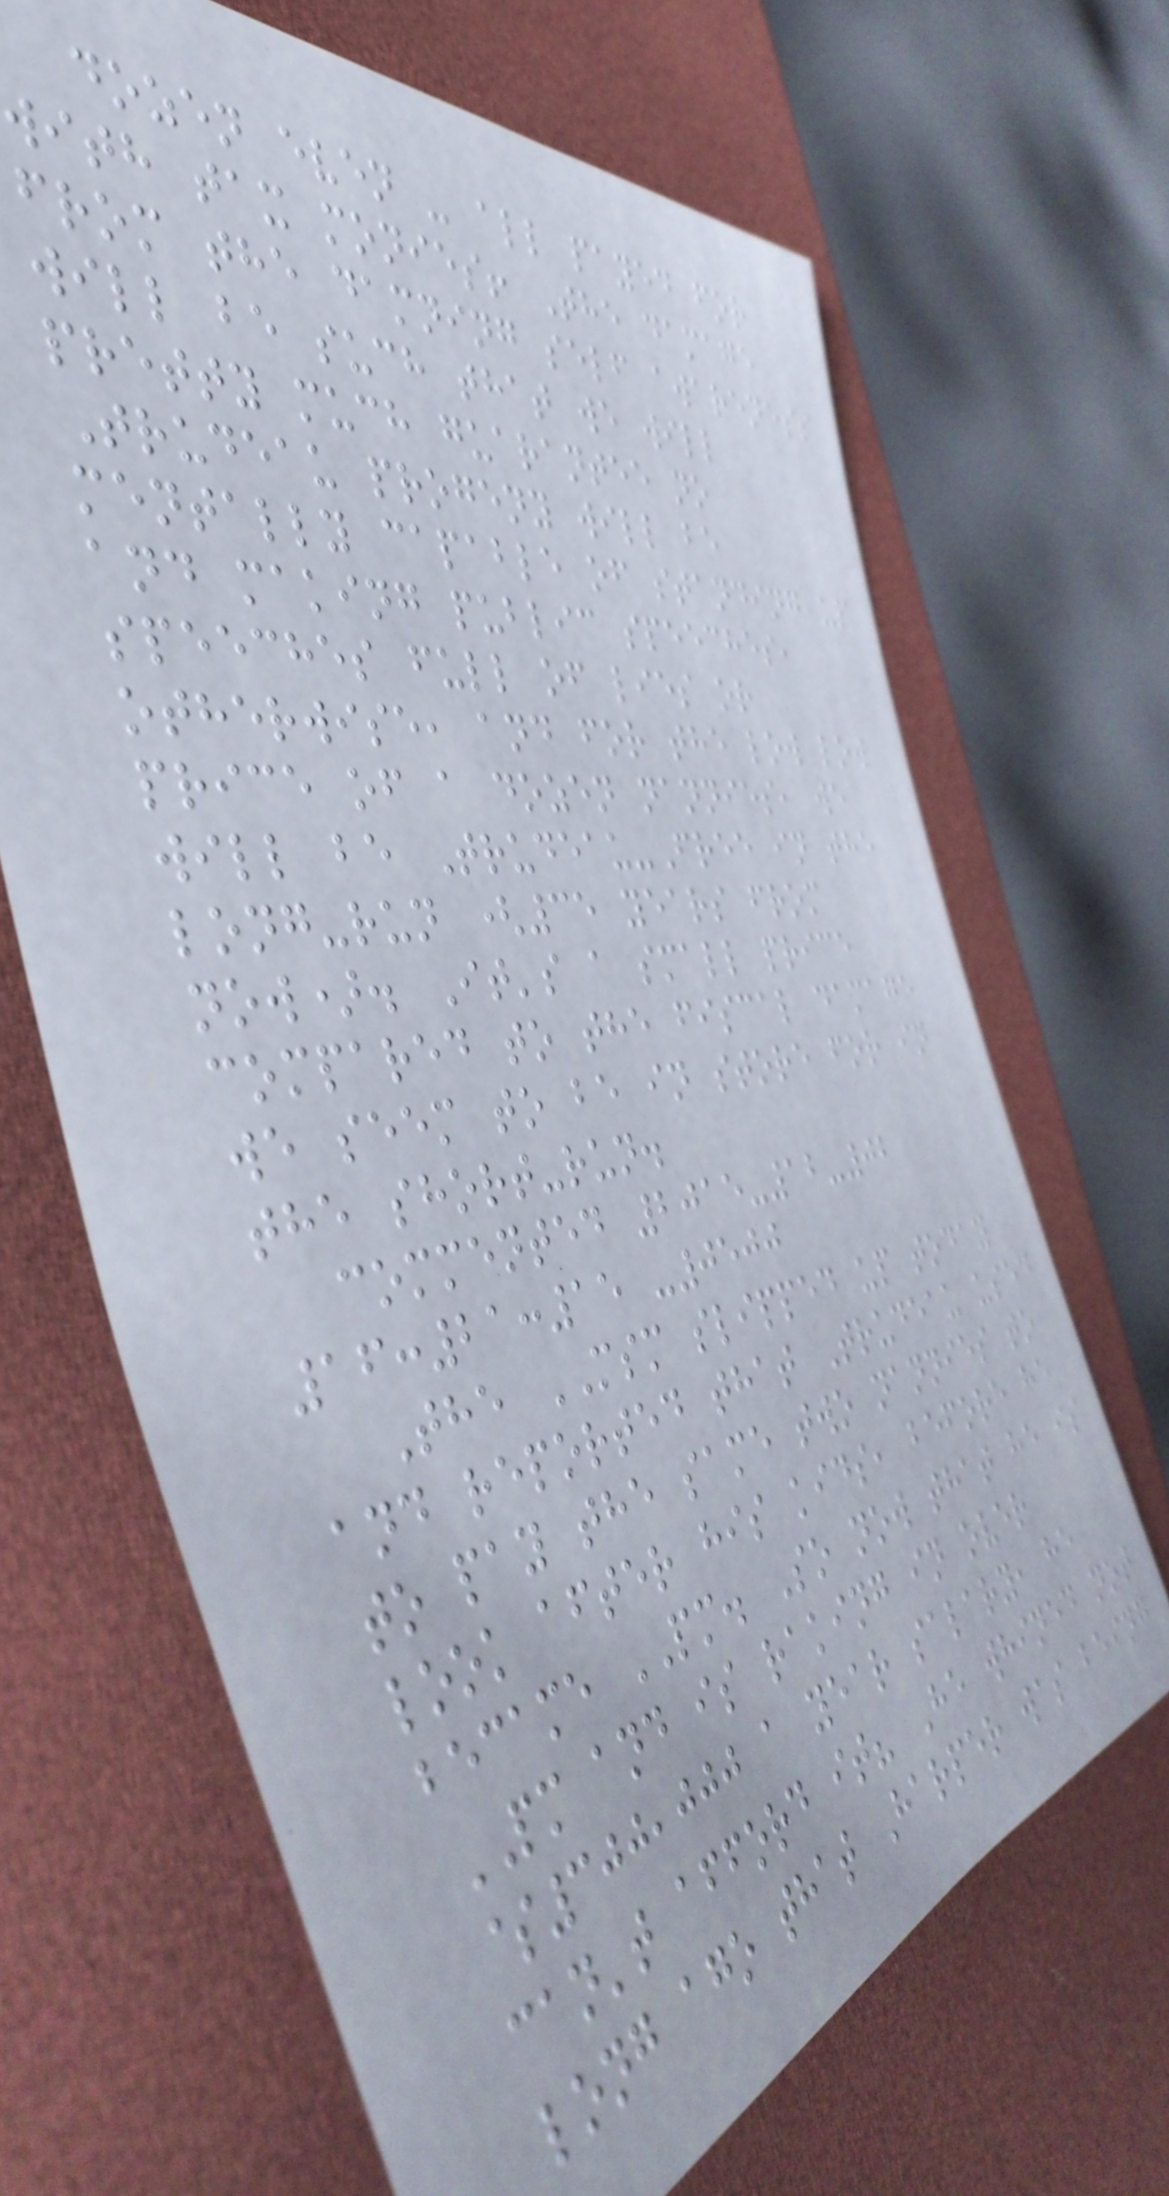dozen even - all payed for
with tax monies! The damage
from the damning self awareness
will be such that we will
pretty much guarantee no
Trudeau progeny will be
mentally capable of standing up
and making public speeches,
speeches full of lies or
otherwise, and for the low low
price of a dozen nannies, we
will be Trudeau-Free in the
long-run (35 years from
now). It's a small price
compared to the fiscal damage
we seem to be in store for in
the short-run.
commented 2015-12-02
16:21:15 -0500
The MSM slipped up today
and reported that Trudeau used
to pay the same two nannies to
look after his kids, before he
became PM. So now that he is
PM and is raking in over
$300,000 a year salary, he
can't afford it? He whined not
long ago that Harper was being
